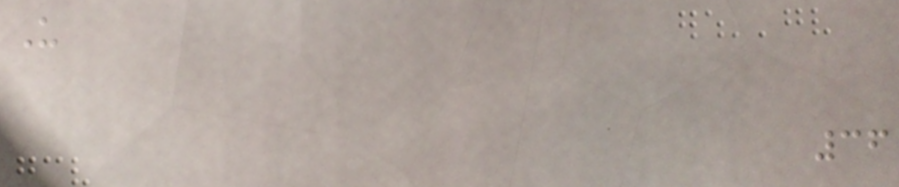U
36
